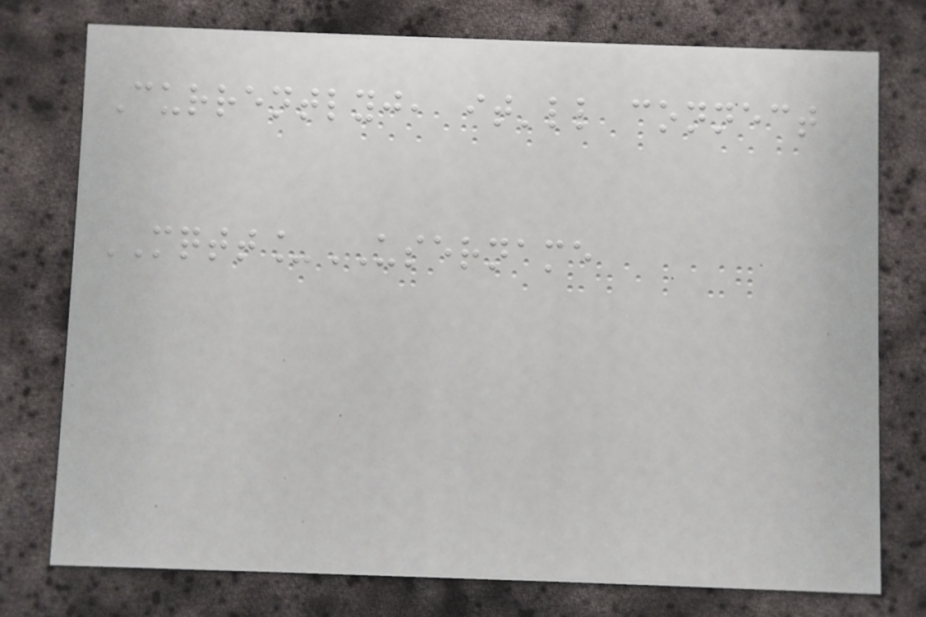Currentlyj, it'll connect
MQTT_USERNAME
